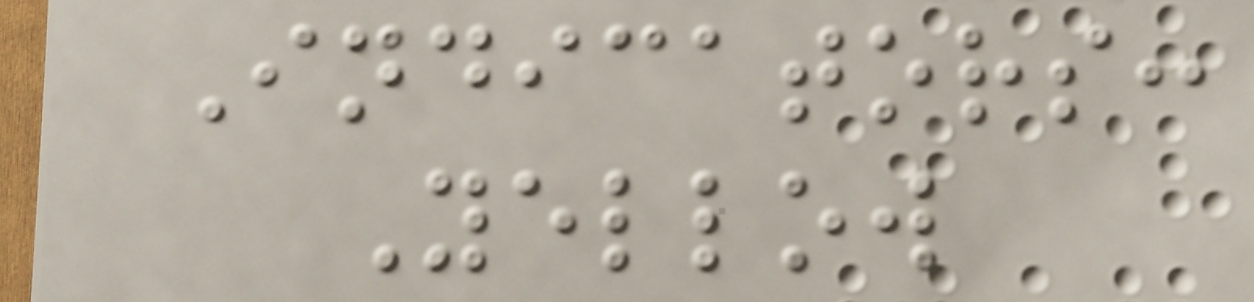Indicators:
Yellow
